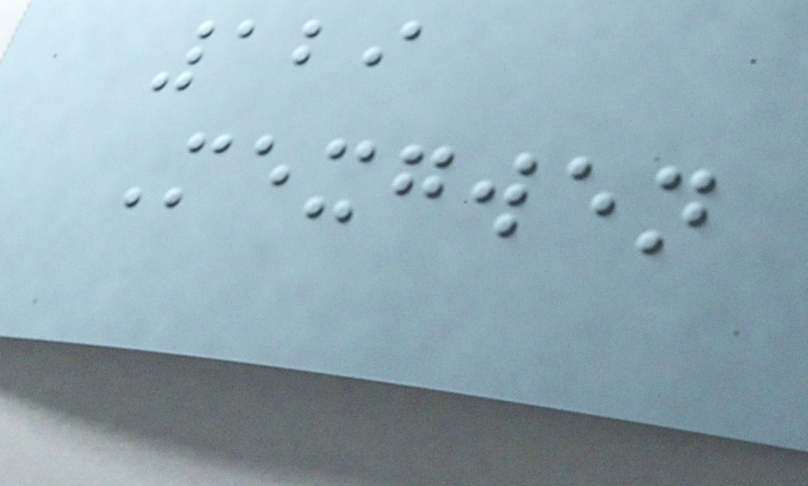129
Mexgwen
